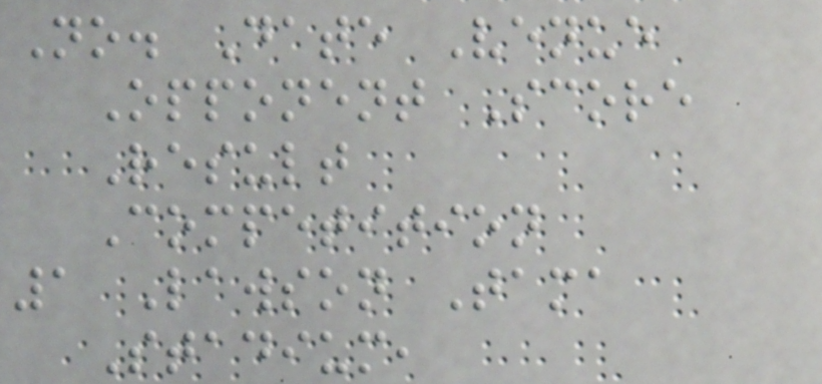No. Date Venue
Opponent Score
Result
Competition
1 Lawson Tama
Stadium,
